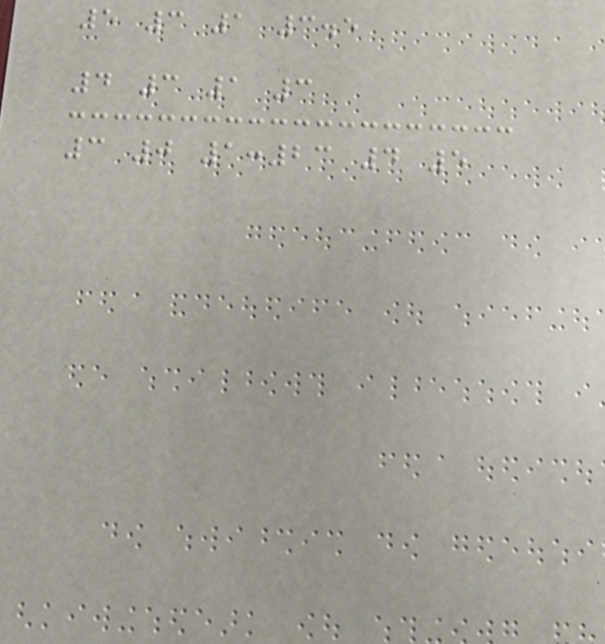5 3 1 3.5
4 3 1 3
3 0 1:23 4 5
